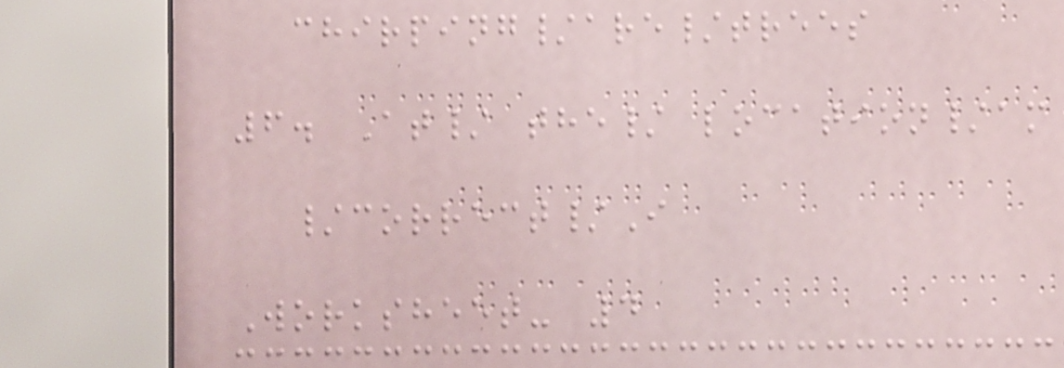chirping/are/trees
6. At/ the/ location/am
/correct/I
Worksheet- 4
